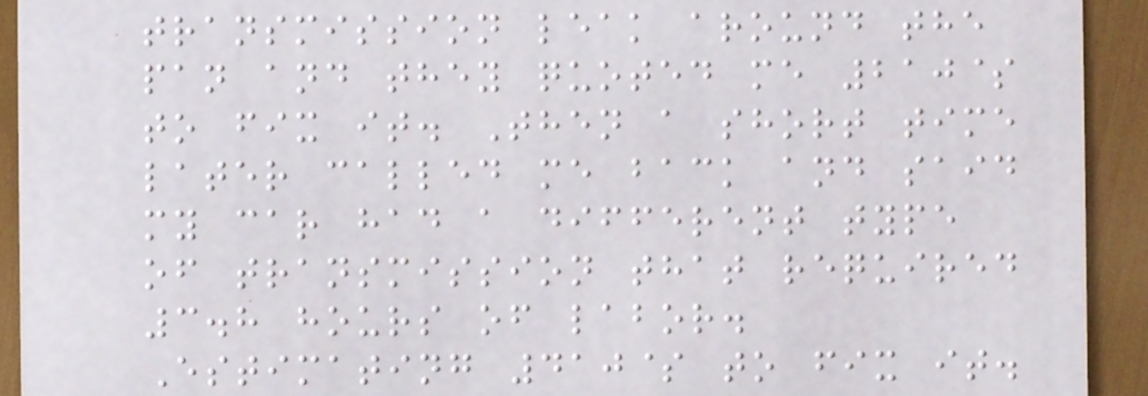transmission leak around the
pan and they quoted me 210$
to fix it. Then a short time
later called me back and said
my car had a different type
of transmission that required
3.8 hours of labor.
Estimating 410$ to fix it.
